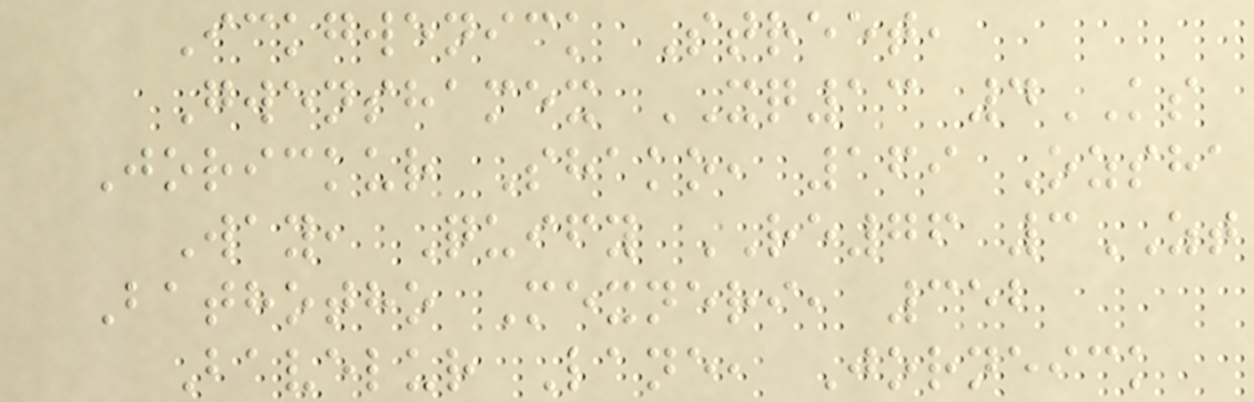Ickgwenick Street,
Gwenshamex XQ13 4KS
Jorickur Shako, 169 Ozsha
Way, Quify RE76 3ZT
Bathotho Mexneri, 352
Bavelur Lane, Jorneick
